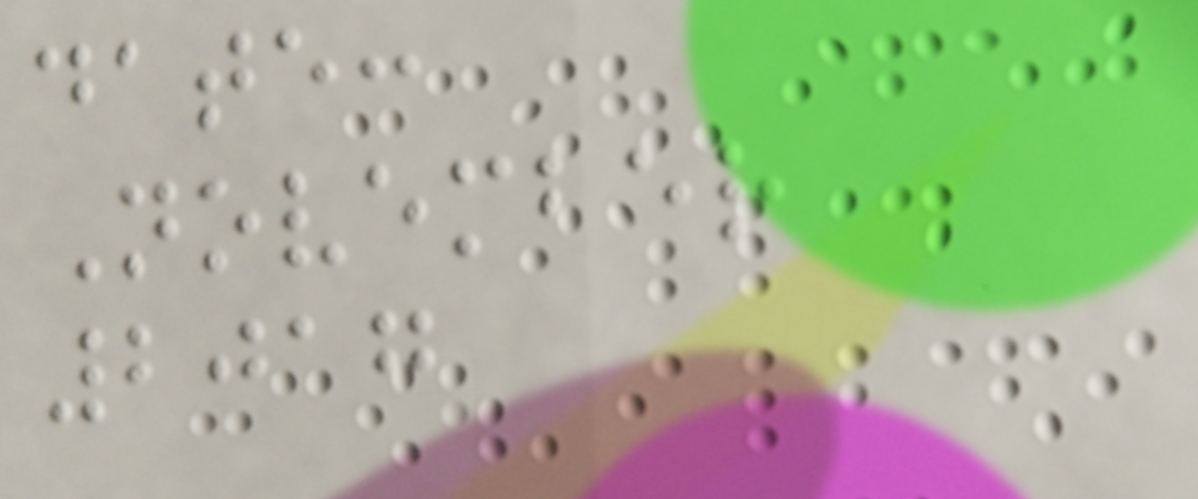date:
November
2017
